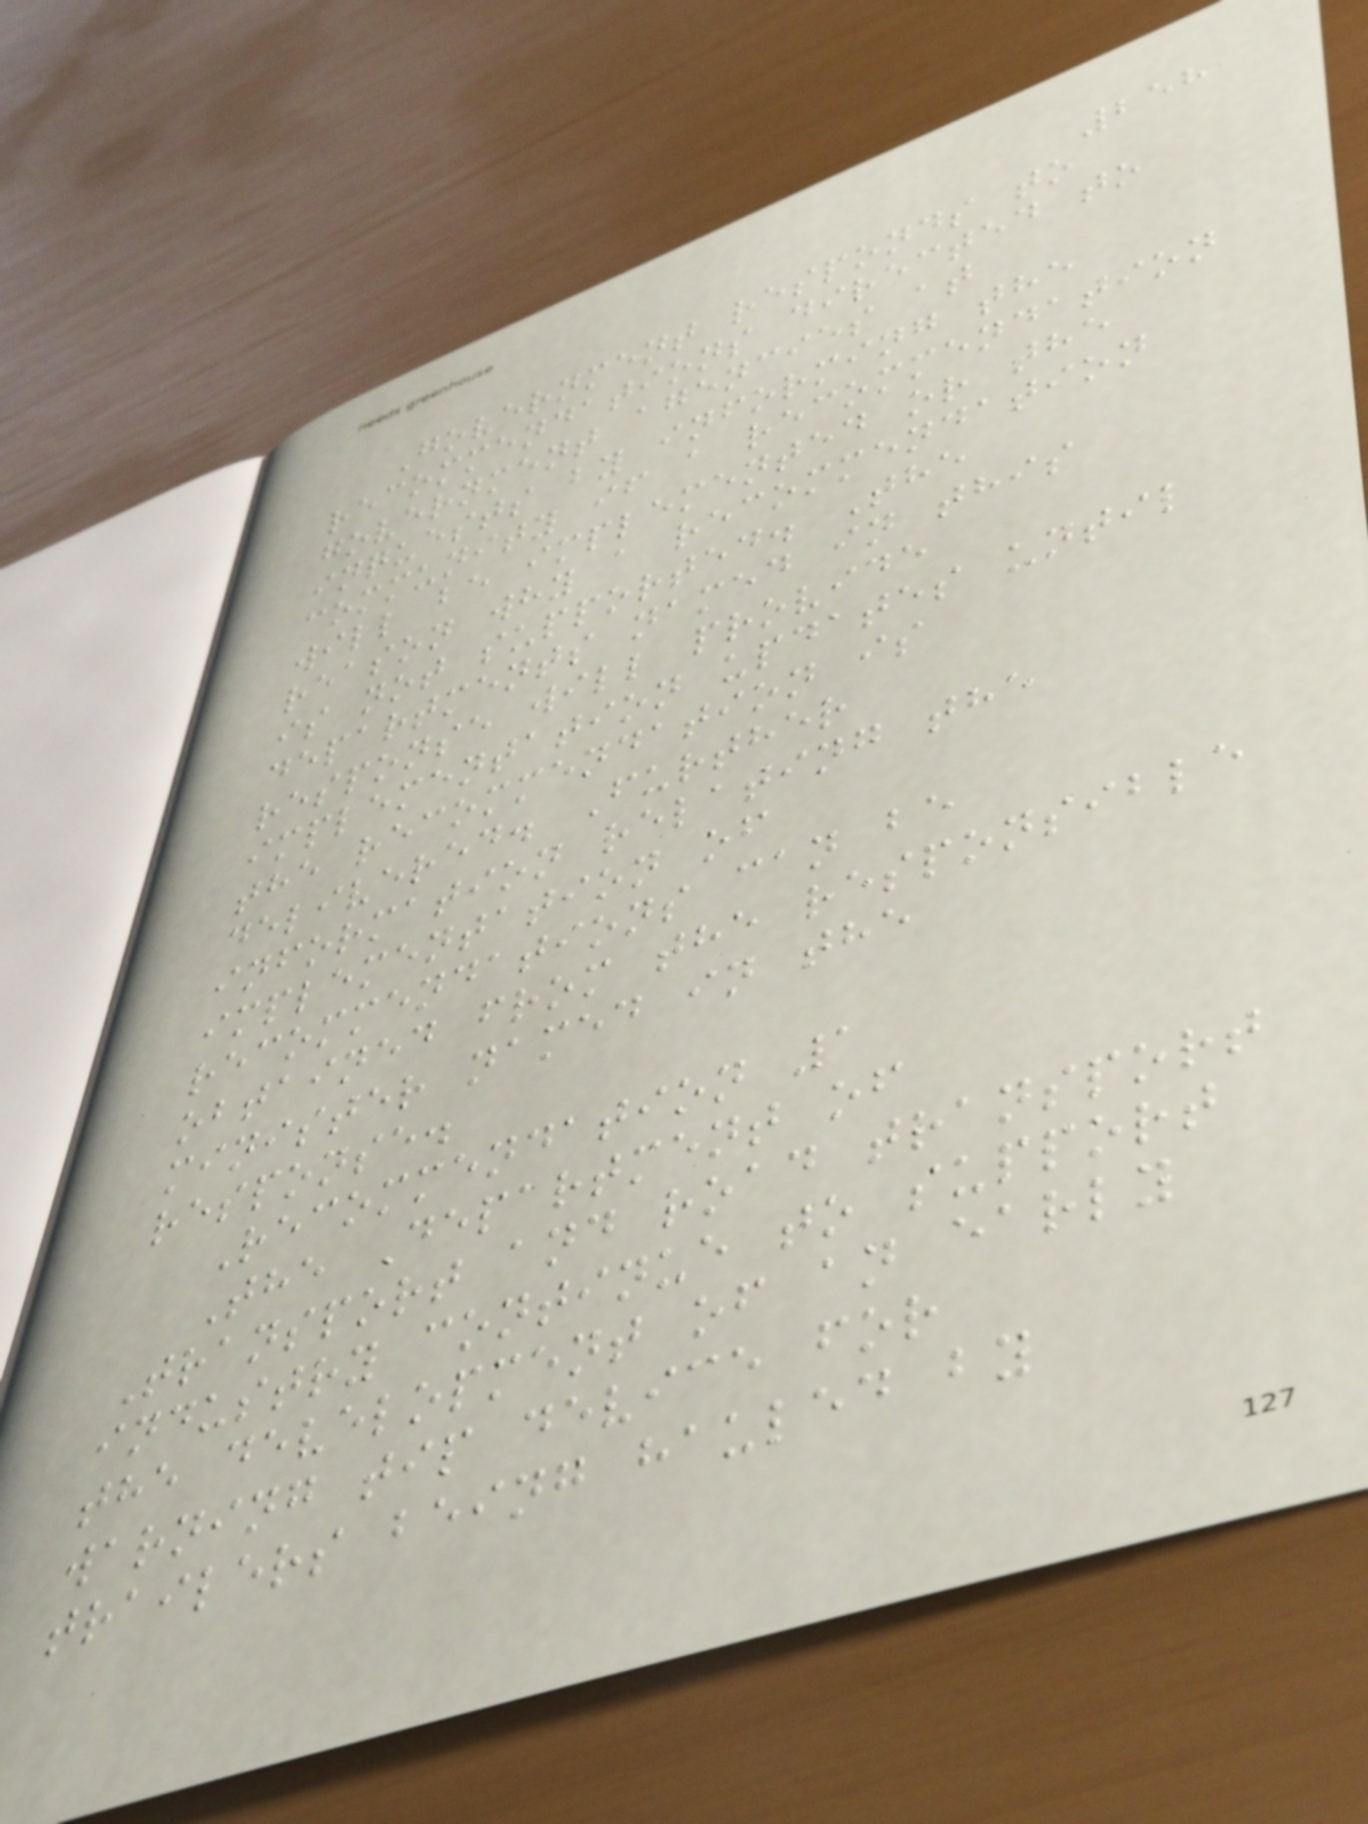258
Government responds to
recommendations directed to
government agencies at
inquests by informing the
community if a recommendation
will be implemented or the
reason why a recommendation
is not supported. The
departments named in this
response will provide
implementation updates until
the recommendation is
delivered. Further
information relating the
implementation of
recommendations can be
obtained from the responsible
minister named in the
response.
Recommendation 1
The Department of
Transport and road transport
industry continue to support
the development of an early
warning tip device for
trailers being hauled by
